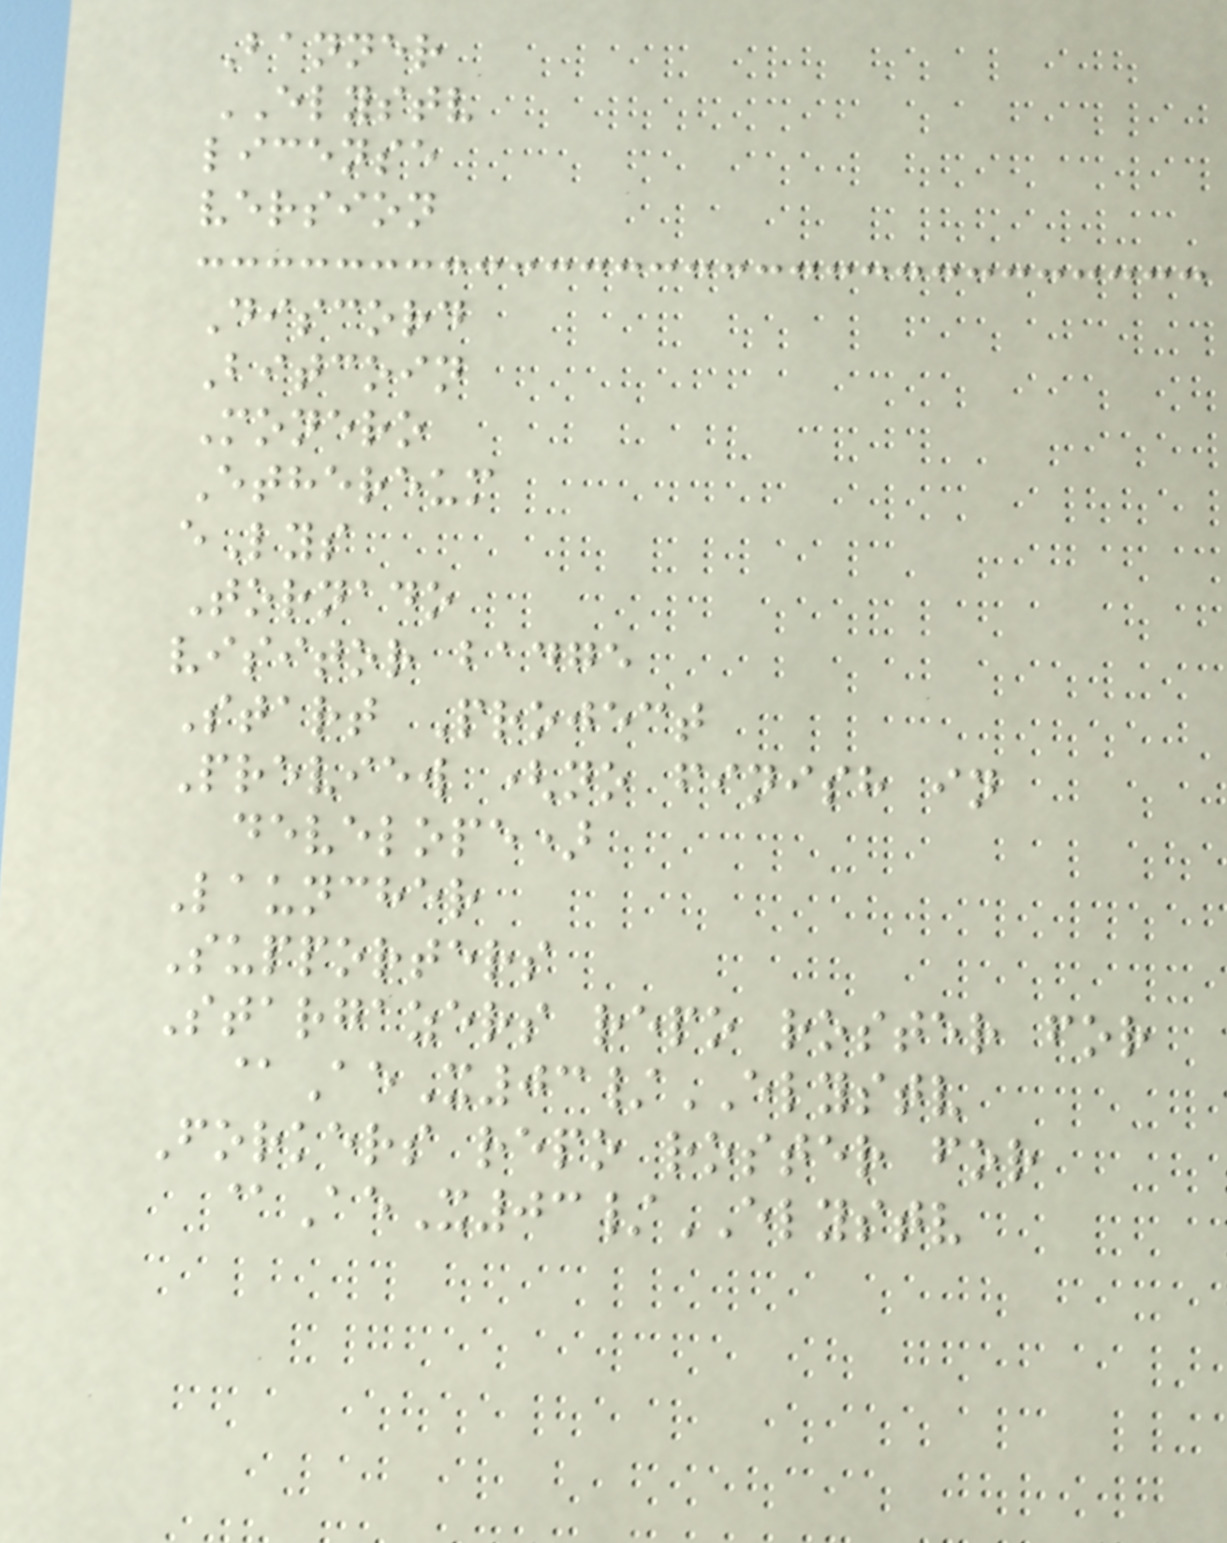Banner
ELYSTV
license
version
Discord
Bitcoin
Monero
Ethereum
eLys
Tornado
visitor badge
Start Project
Preview (no finish in
develope)
Launcher
Supporters
Stargazers repo roster for
@AeX03/ELYSTV
Forkers repo roster for
@AeX03/ELYSTV
